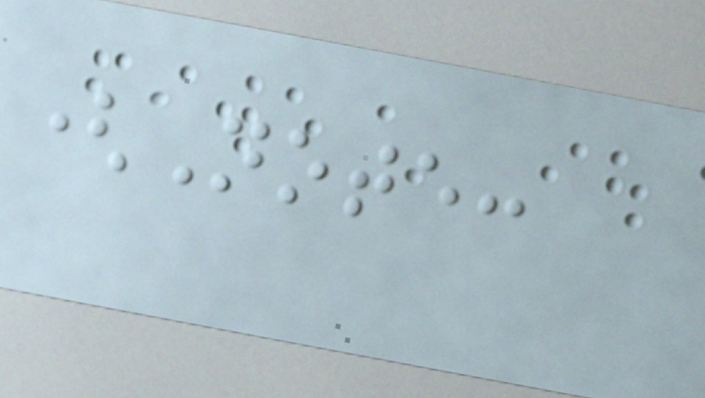(Note:
